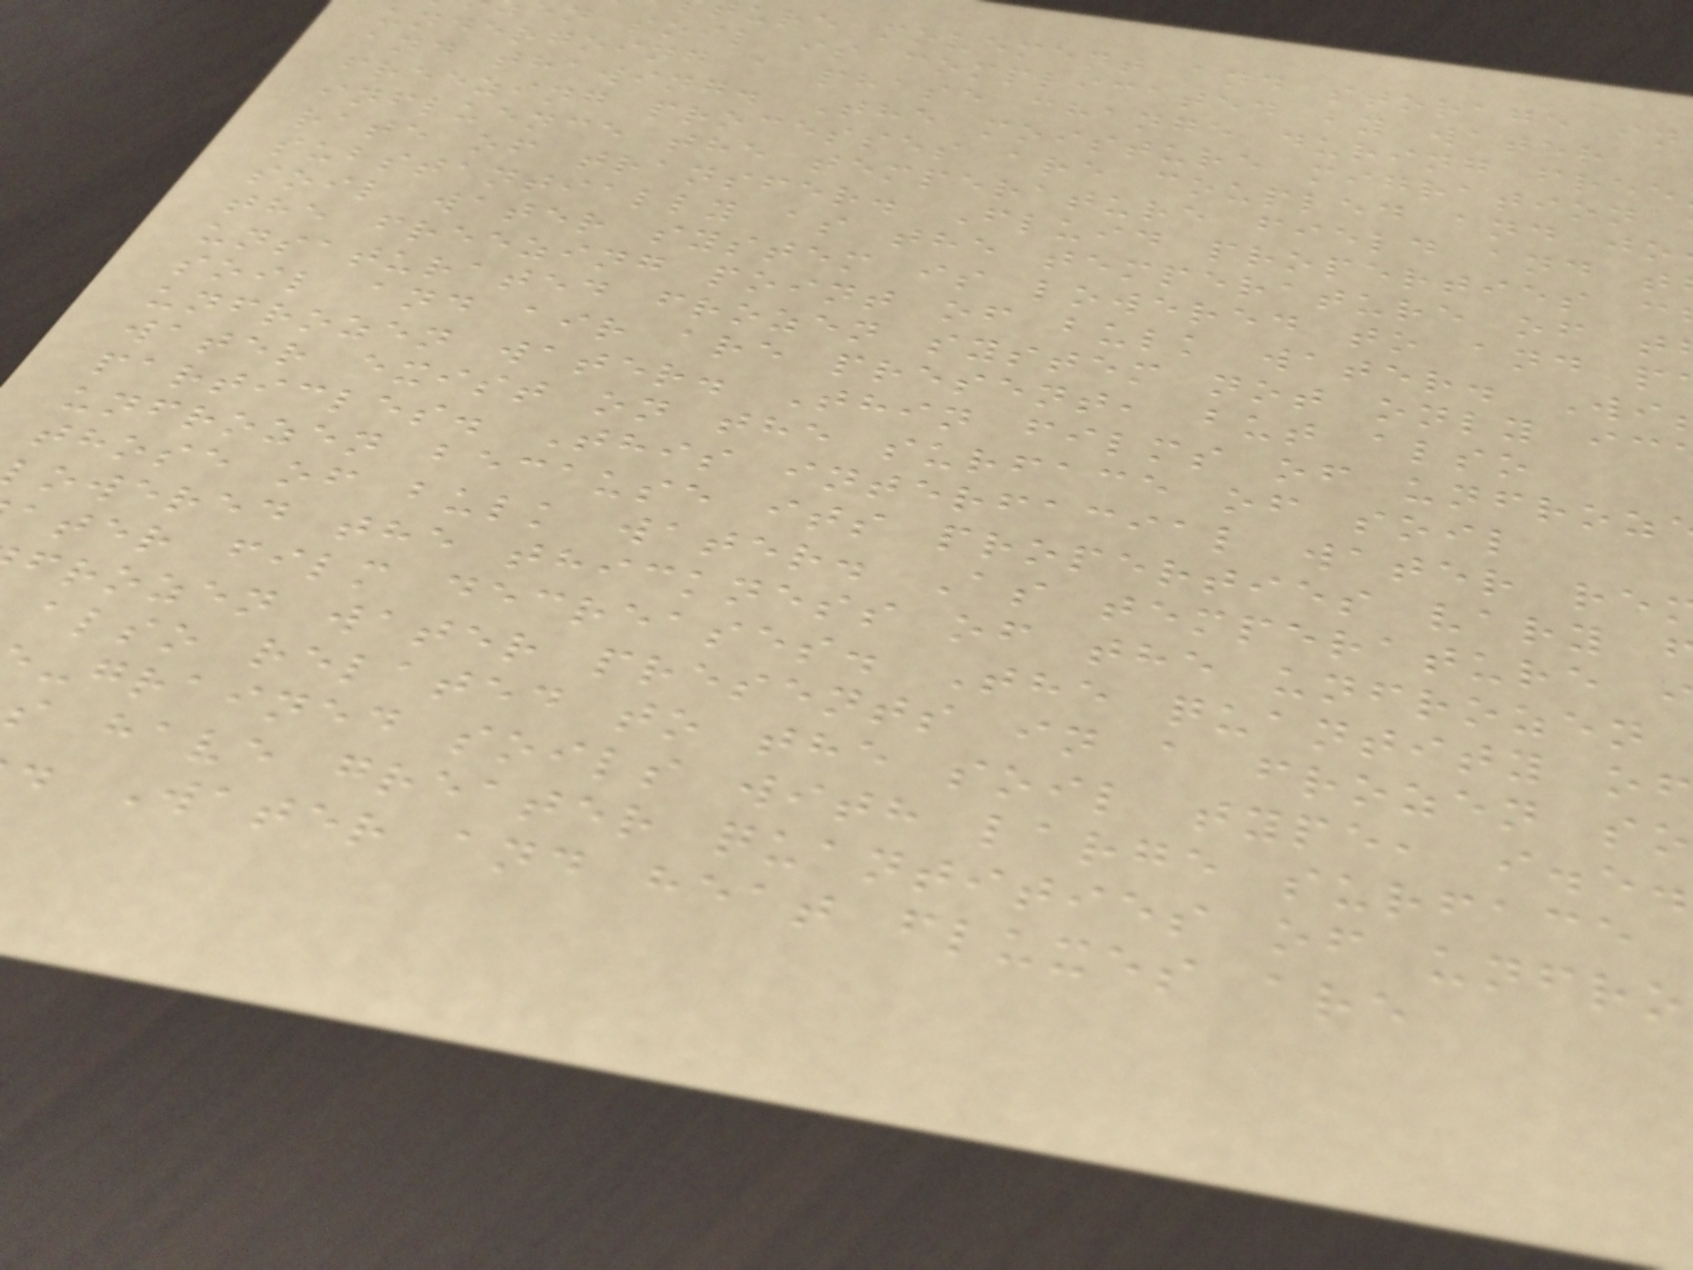ure movement and storage in
n soil is complicated by water
undergoing a phase change during free
and thawing. The moisture migration
freezing processes are coupled and jo
influence the temperature field and t
rate of transfer. Fluid properties c
substantially as the temperature of t
soil water system is lowered to and p
the freezing point of bulk water. Wi
unsaturated frozen system not only ic
soil and air are present, but also
unfrozen water. Thin films of unfroz
water exist on the surface of soil
particles. This interfacial water re
unfrozen because its properties vary
those of bulk water. As temperature
owered the thickness of the unfrozen
ater film decreases. The quantity of
frozen water presents in a frozen so
also related to the soil type, i.e.
-grained soils with large surface
s have greater quantities of unfro
. Water and heat fluxes are
